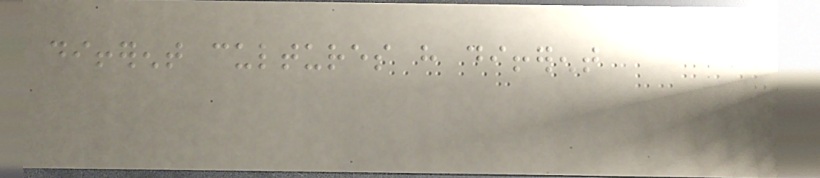different cultures have different
